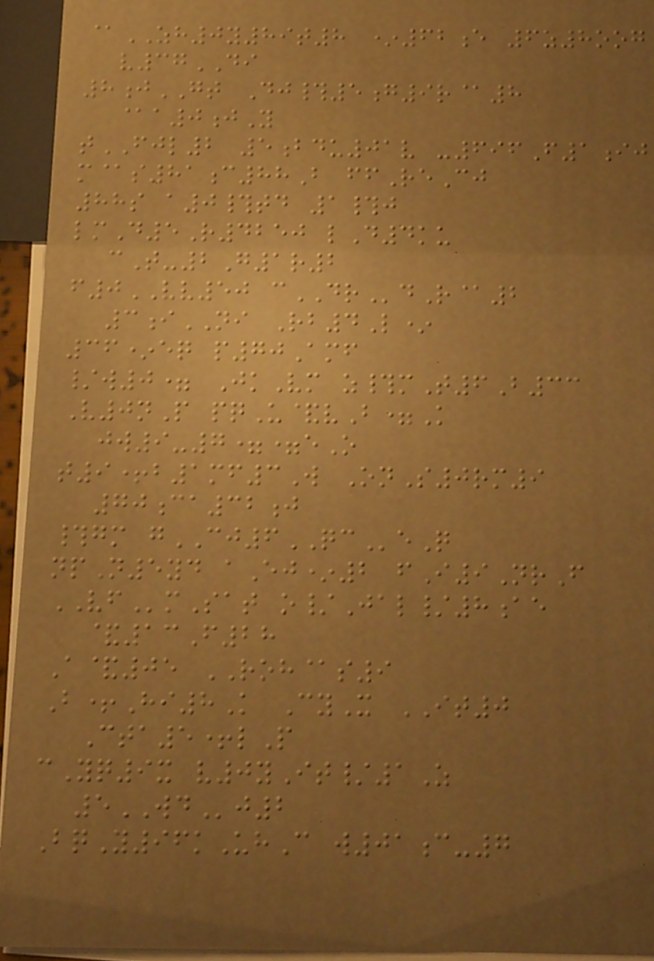@ZH0y89t8 *62e 6z8oog
v37DI
8jGT Dj#5g9r@8
@a0jY
tFJL2 5bdu01v -696F1ij
m@s81c88B ffReCj
88s a0#td 1#j
lmD5R4250 lD4ku
cT-2G1r2
f0VV50 cDRdR@2
3iNI Rb4L*
36*eq p70Amf
/w0= JkVm z#mT6B33
V0nP pqU&vB=K
jw9-7==eO
t9+b1mf3W OnS0rm9
70ca32j
#gm gCJ6QCeQ
npN5yd aEj*2 fI9NrF
VFmSat o/Jal/8ae
&13F28
A&05 ROH@s9
B+Hi8K CyX IT0
Cta5+lP
cYq9x v0yIt/1Z
5WDj2
BqY96kUhC w01c-7
